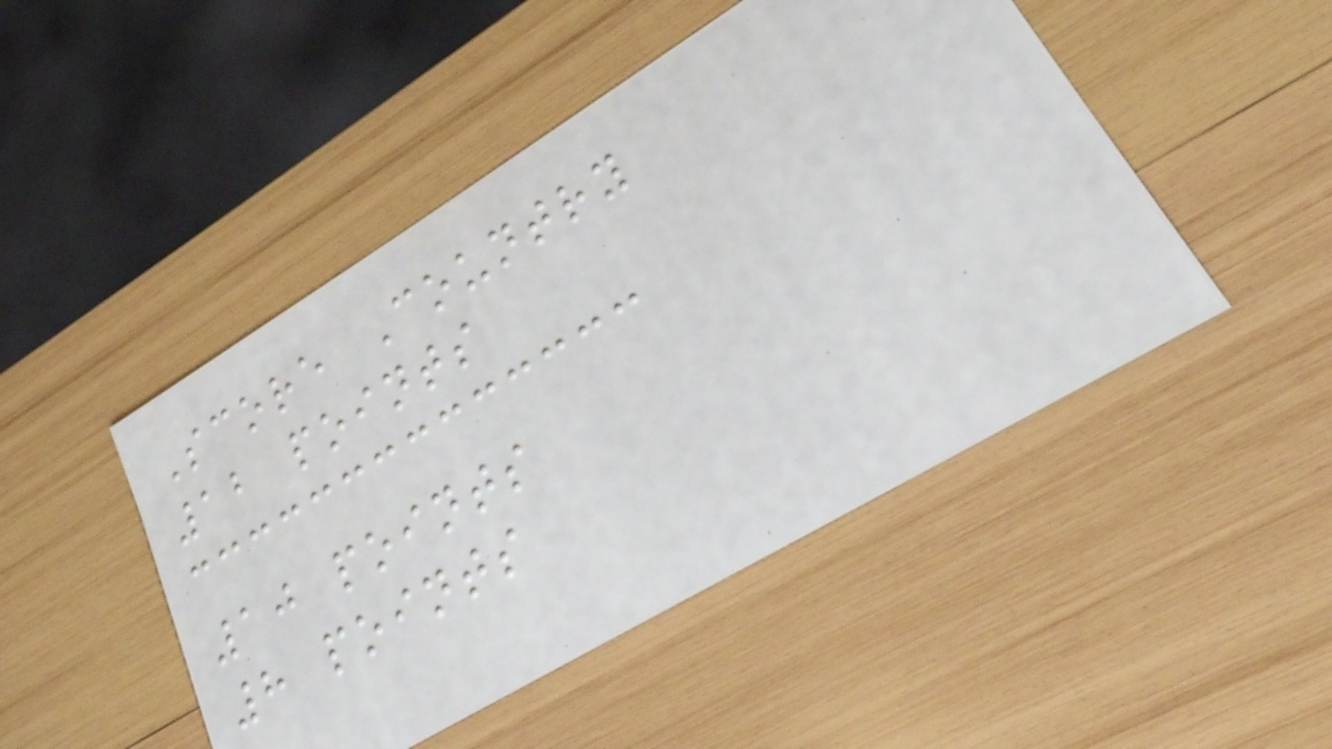Score Country
12 points
10 points
8 points
